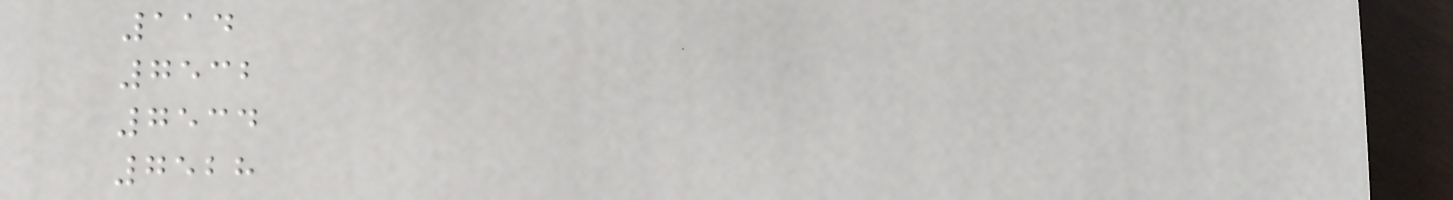114
7532
7534
7528
